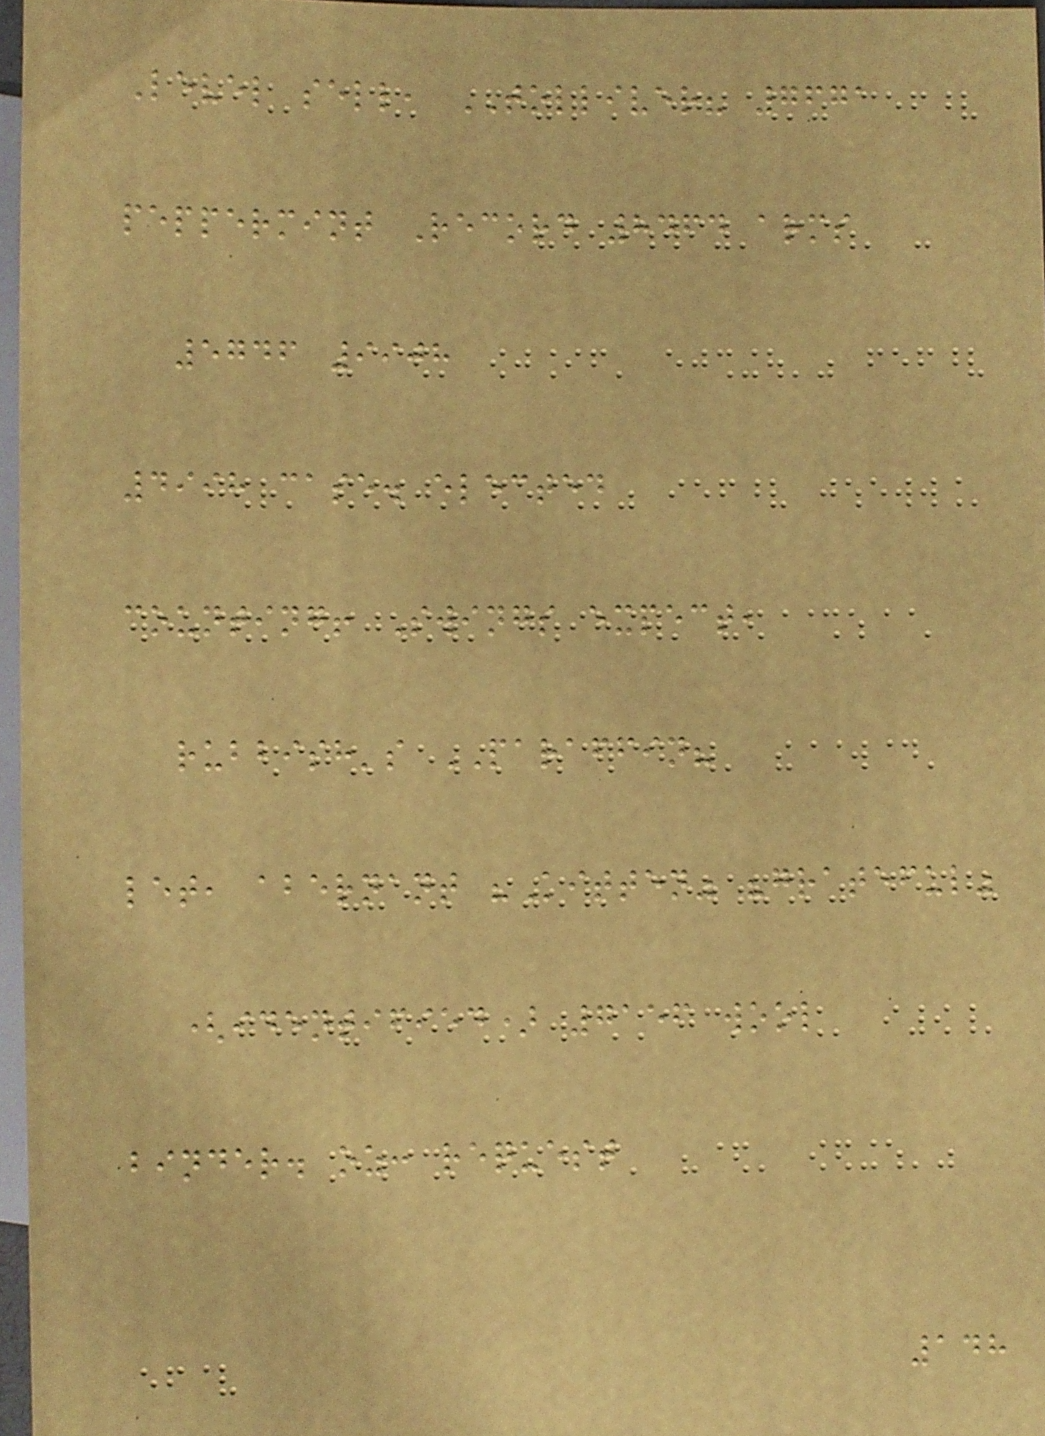Level sell, TOLLIVER? 7671
peppermint Record 8464 arms
5746 9908
4998 case. elected
counting! Swings expect,
rubbish's PARAFFIN?
let, abernant "Kitten" "grateful"
(identified) 7156 wool
binder. oz: request
148
